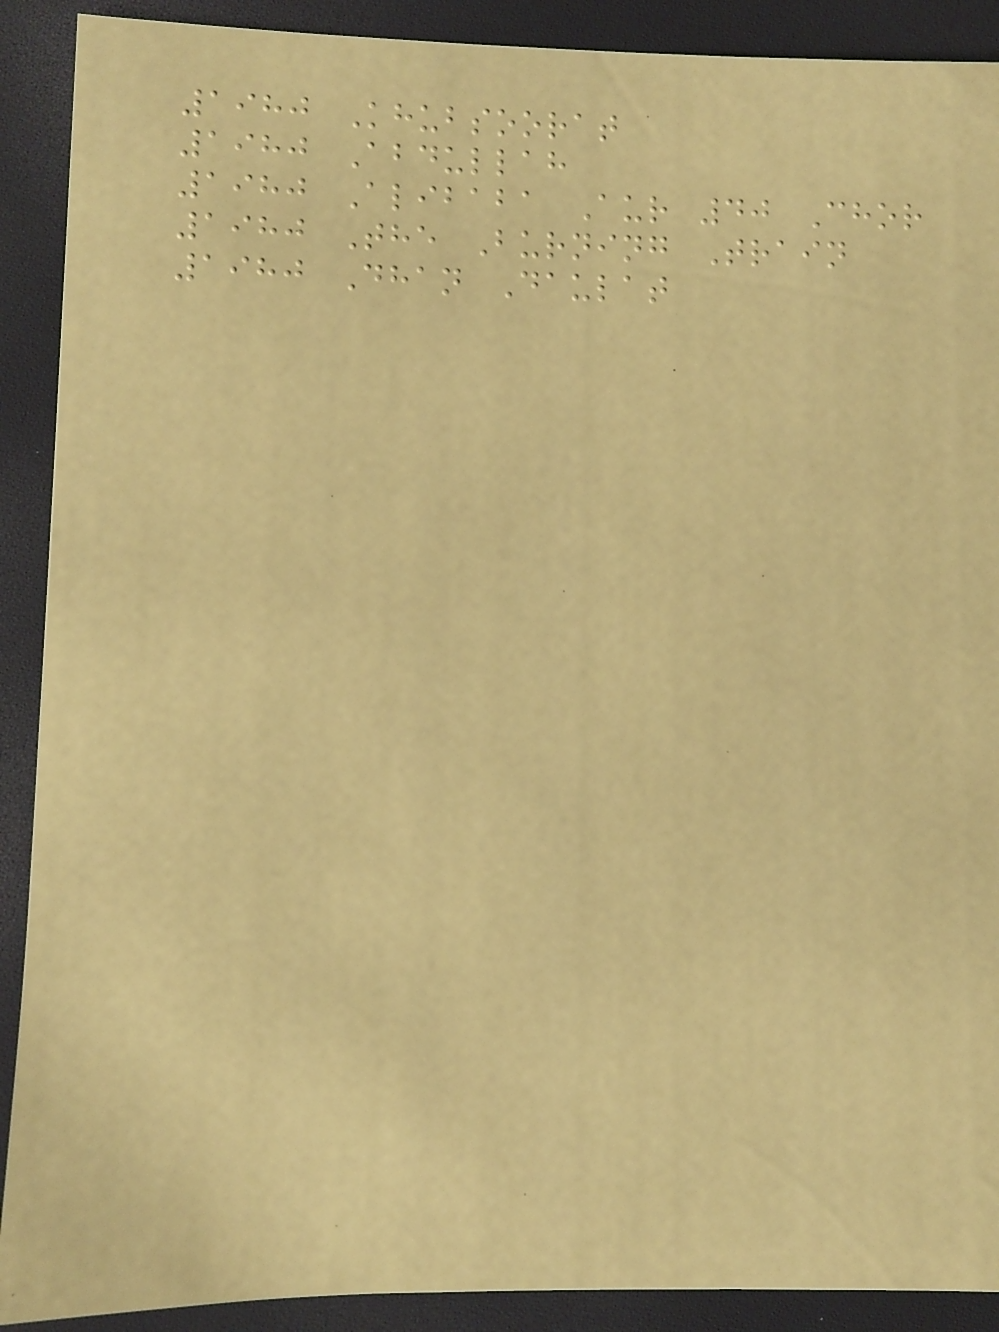1980 Khubsoorat
1980 Abdullah
1980 Alibaba Aur 40 Chor
1980 The Burning Train
1980 Dhan Daulat
